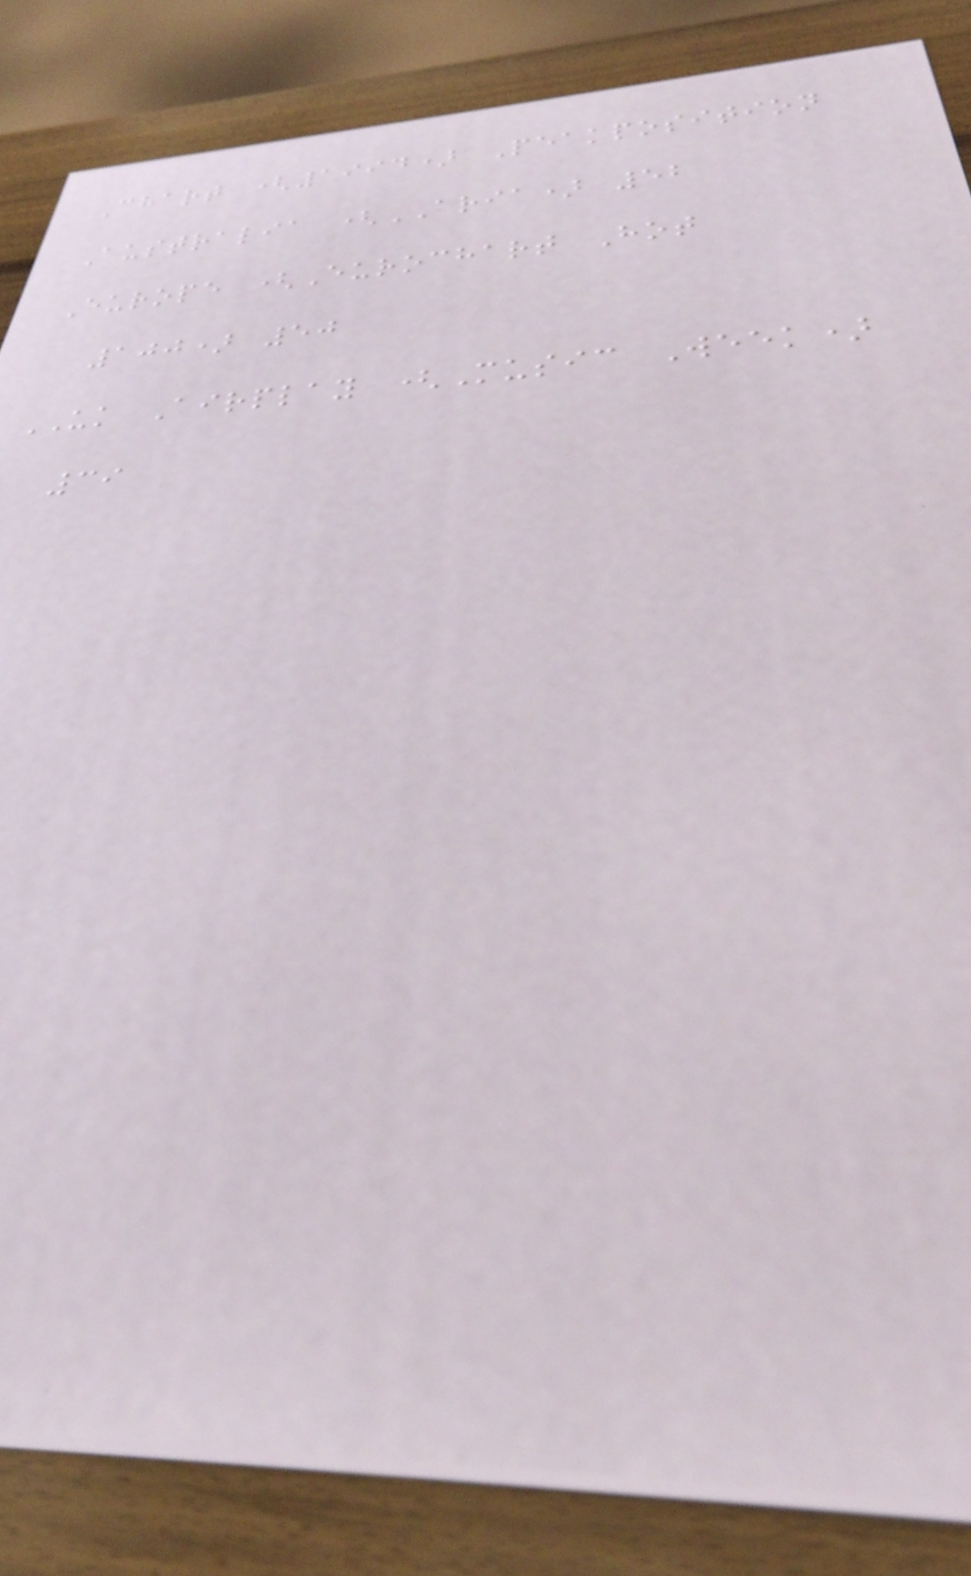Chart (1994) Peakposition
Australia (ARIA) 52
Europe (Eurochart Hot
100) 50
UK Airplay (Music Week)
39
